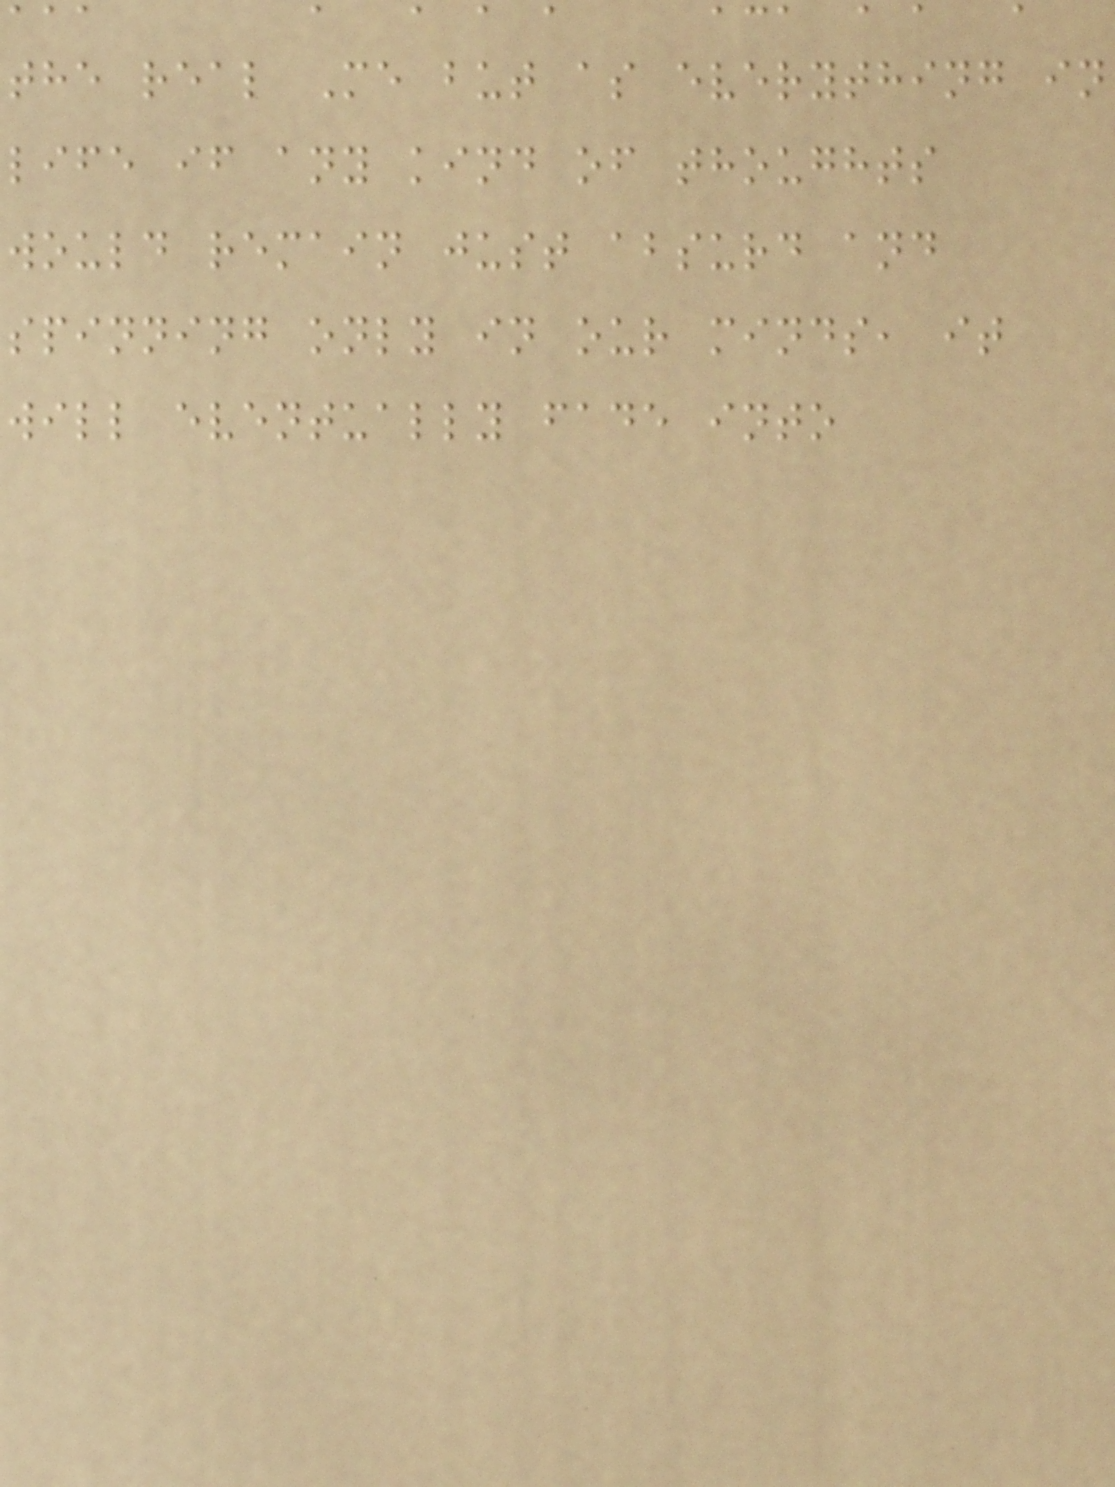the real Me but as everything in
life if any kind of thoughts
would remain just absurd and
spinning only in our minds, it
will eventually fade into
